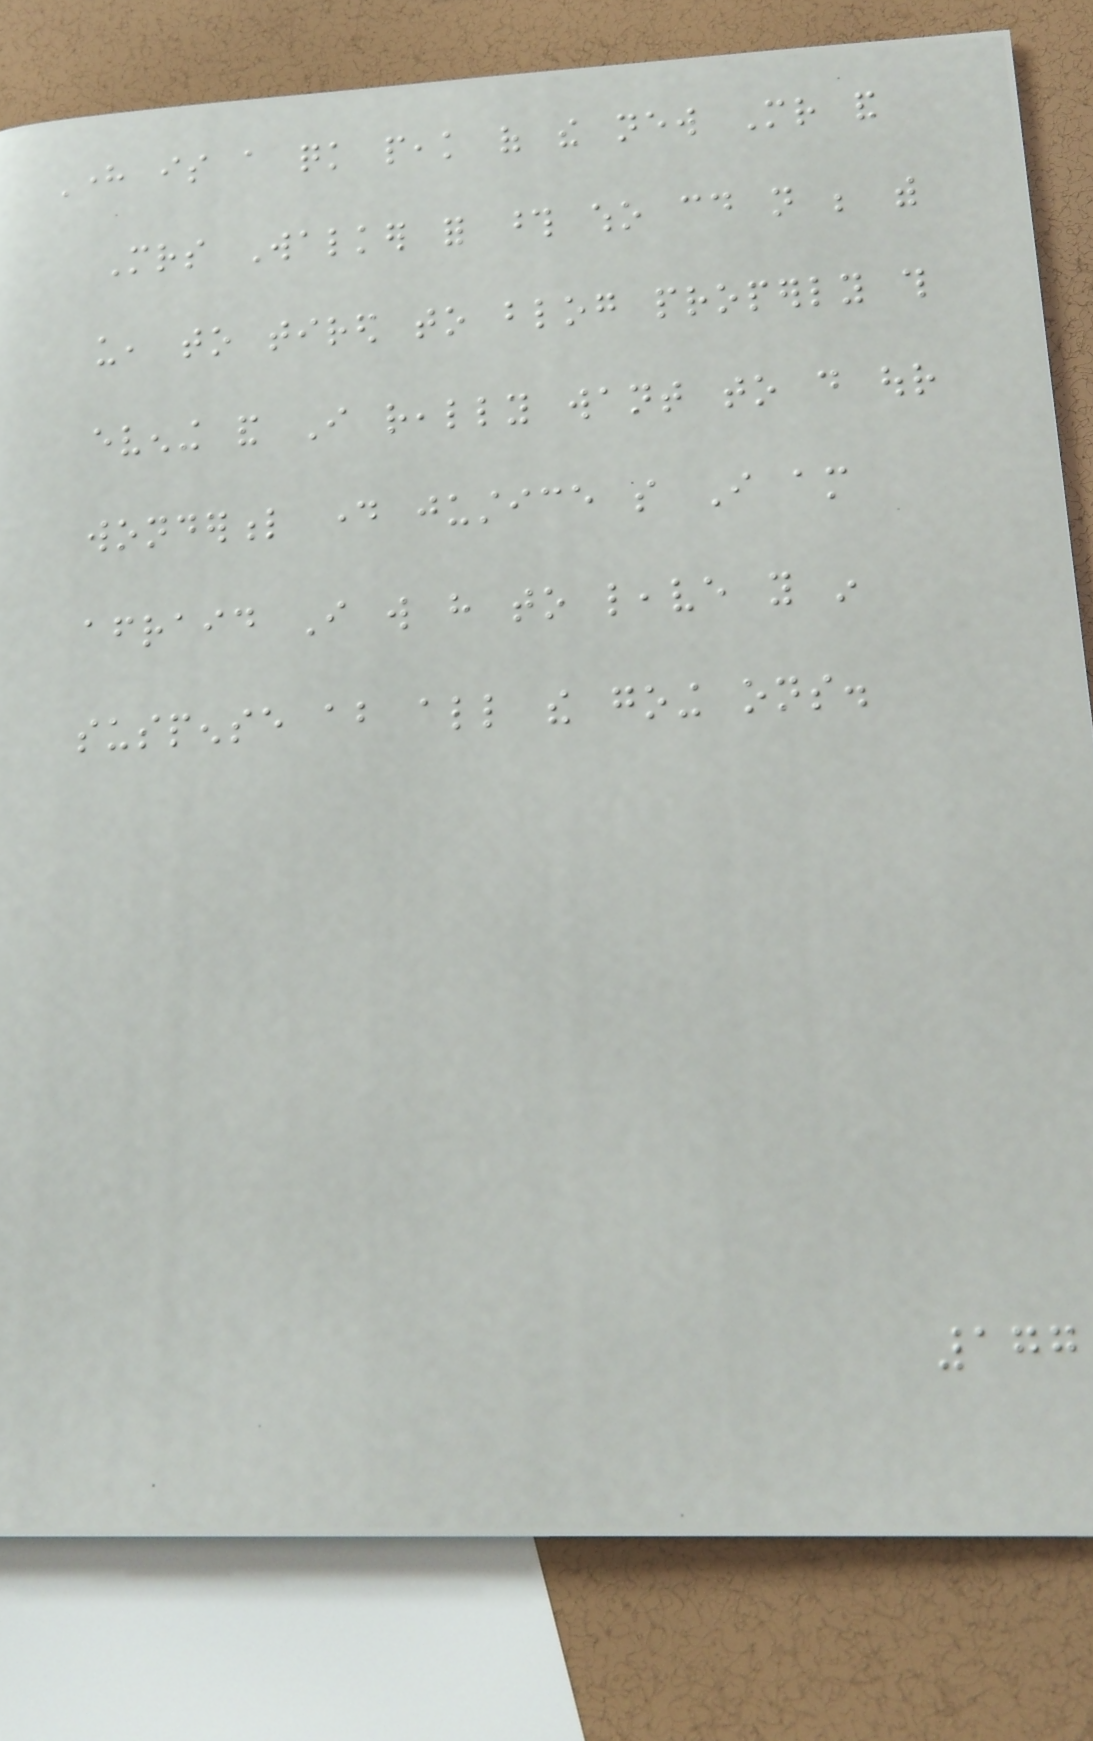Here is a quick peak of the new Mr and
Mrs Walker for those who could not be with
us, to tired to blog properly this
evening and I really want to do our
wonderful day justice so I am
afraid I will have to leave you in
suspense about all the going ons.
177
